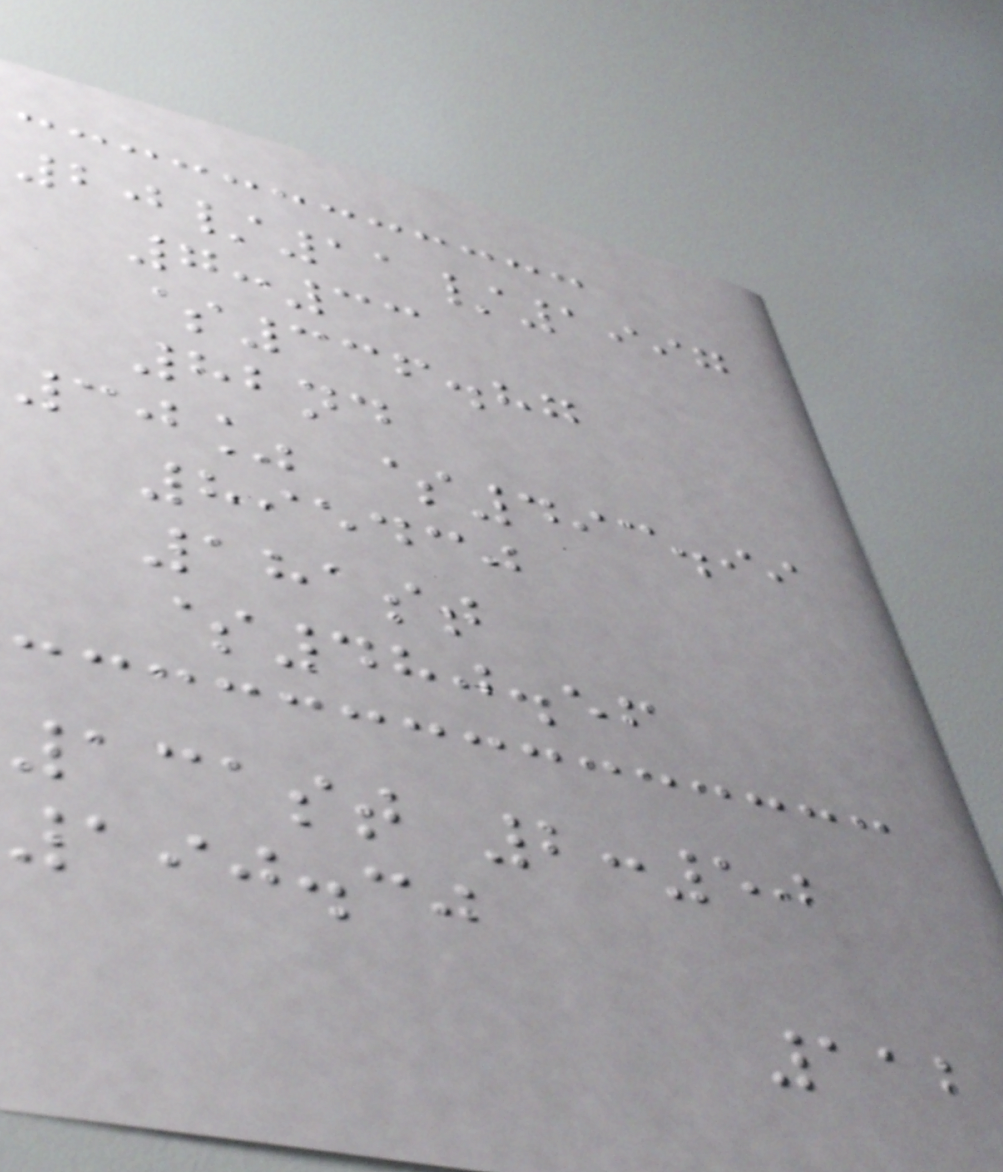20/11/1997
7:33
$336.87
82nd
30% $493.99
895430
181st
$480.56
131st 2:50
190.30
112
